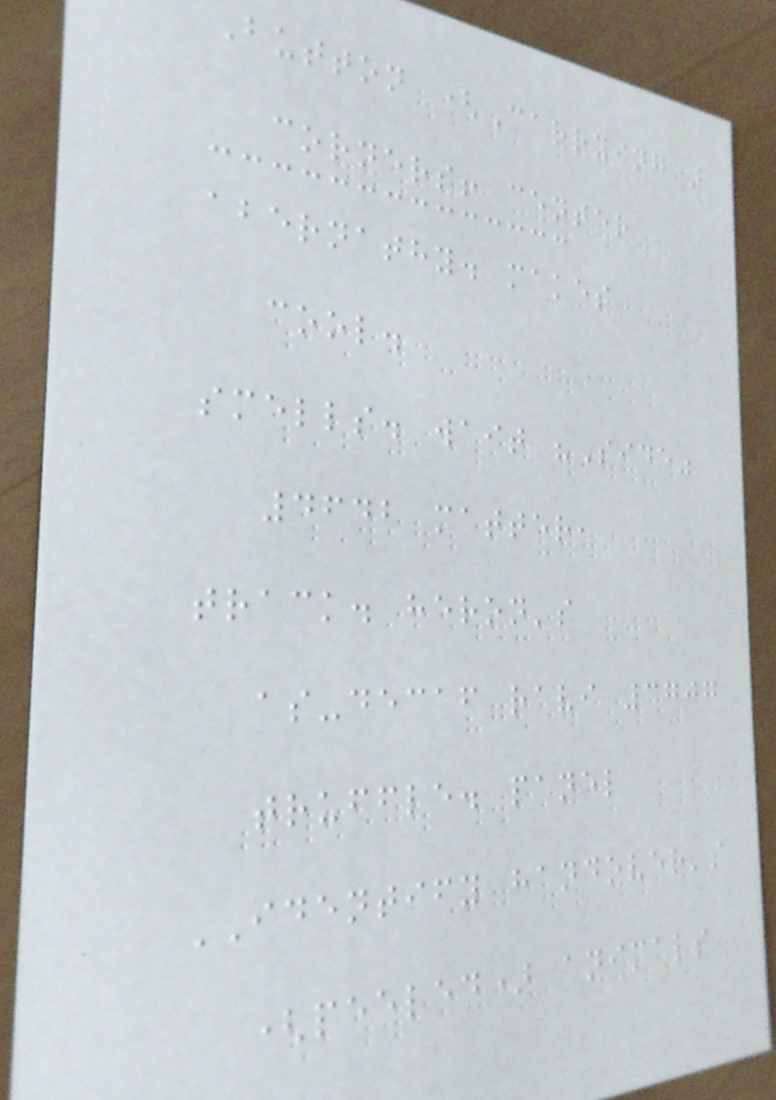Button (Carrying)
corners! center
abernathy. makes
cool.
smells. wait "Side"
4642 matter,
track. heron's
as-decaf ravi 3707
truffle. panel
IDENTIFY handover's
(peeled) animals
